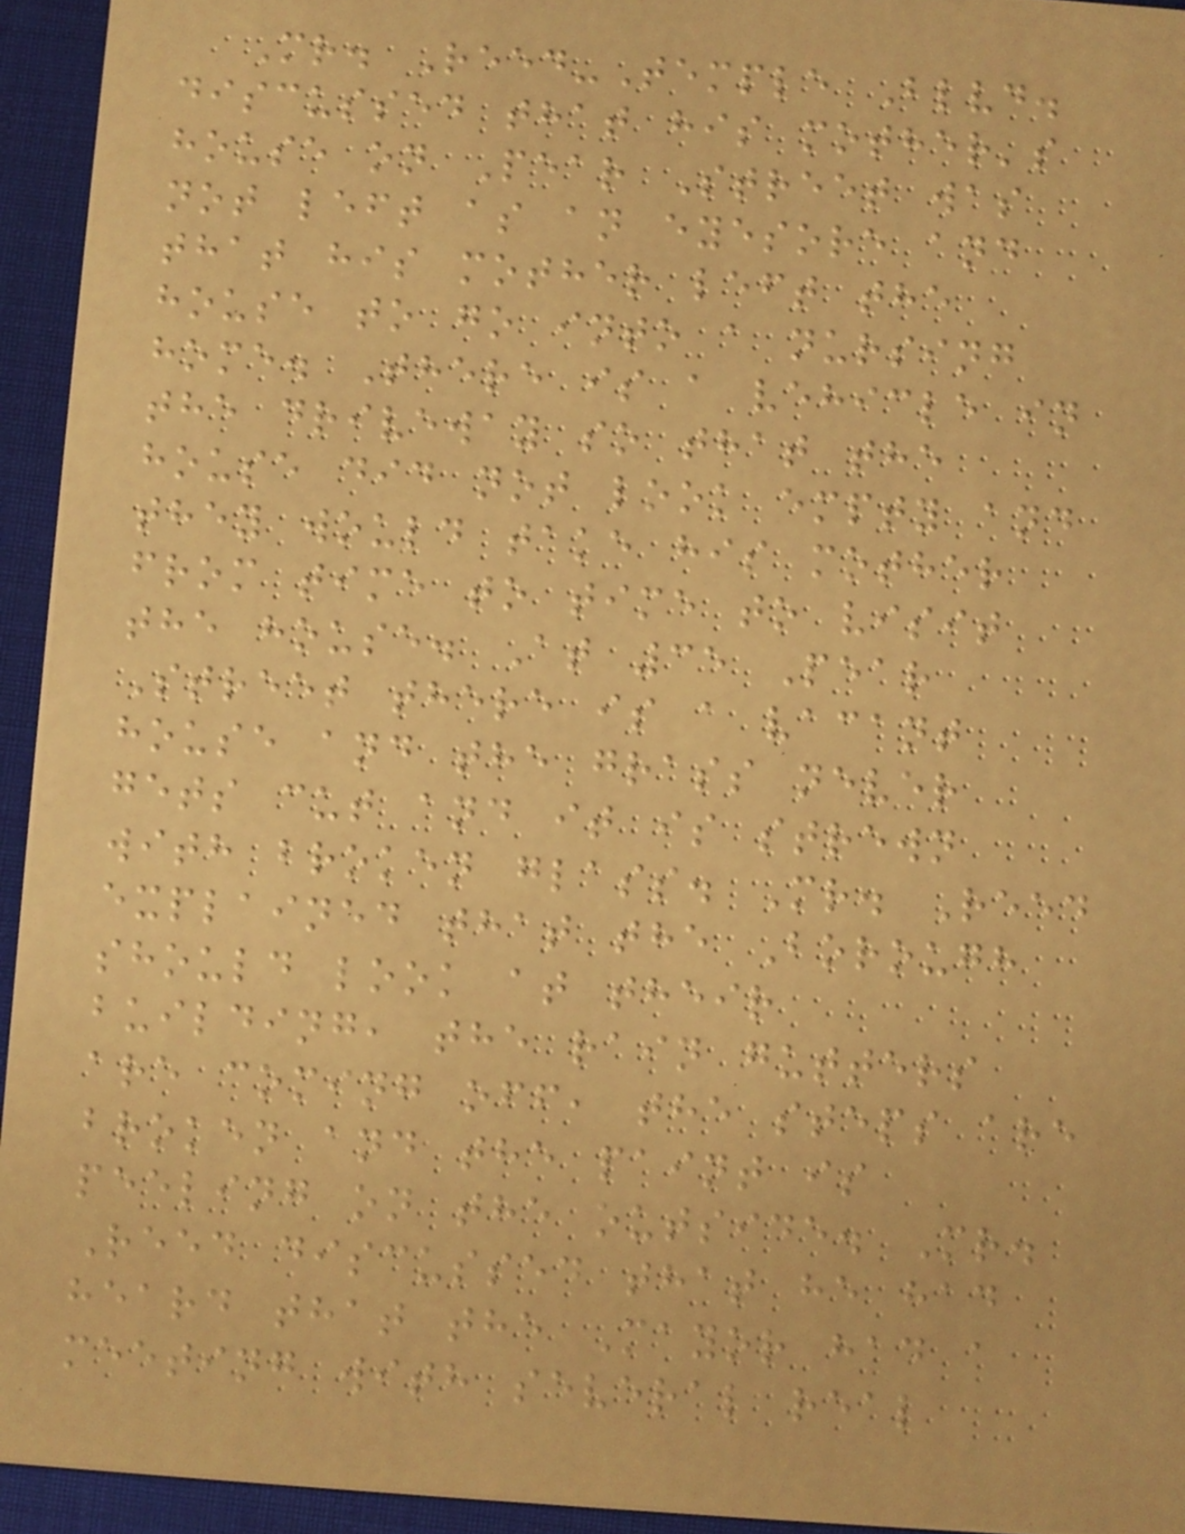Mr. Reed-Temple Blvd.
discussed that his mother's
house on Pear Street was
not left as an eyesore and
that his mother left the
house to go into a nursing
home. There is a vehicle in
the driveway so that the
house did not look empty and
they would take his mother
from time to time to visit
the house. At 35 Pear
Street there is a vacant
house and the grass never
gets cut and it is strewn
with broken glass. Mr. Reed
explained that the Borough
should look at their
building, the rain gutters
are coming off, the steps are
broken and the paint is
peeling on the outside. Mr.
Reed discussed that he had
heard that the Mayor had a
meeting with several real
